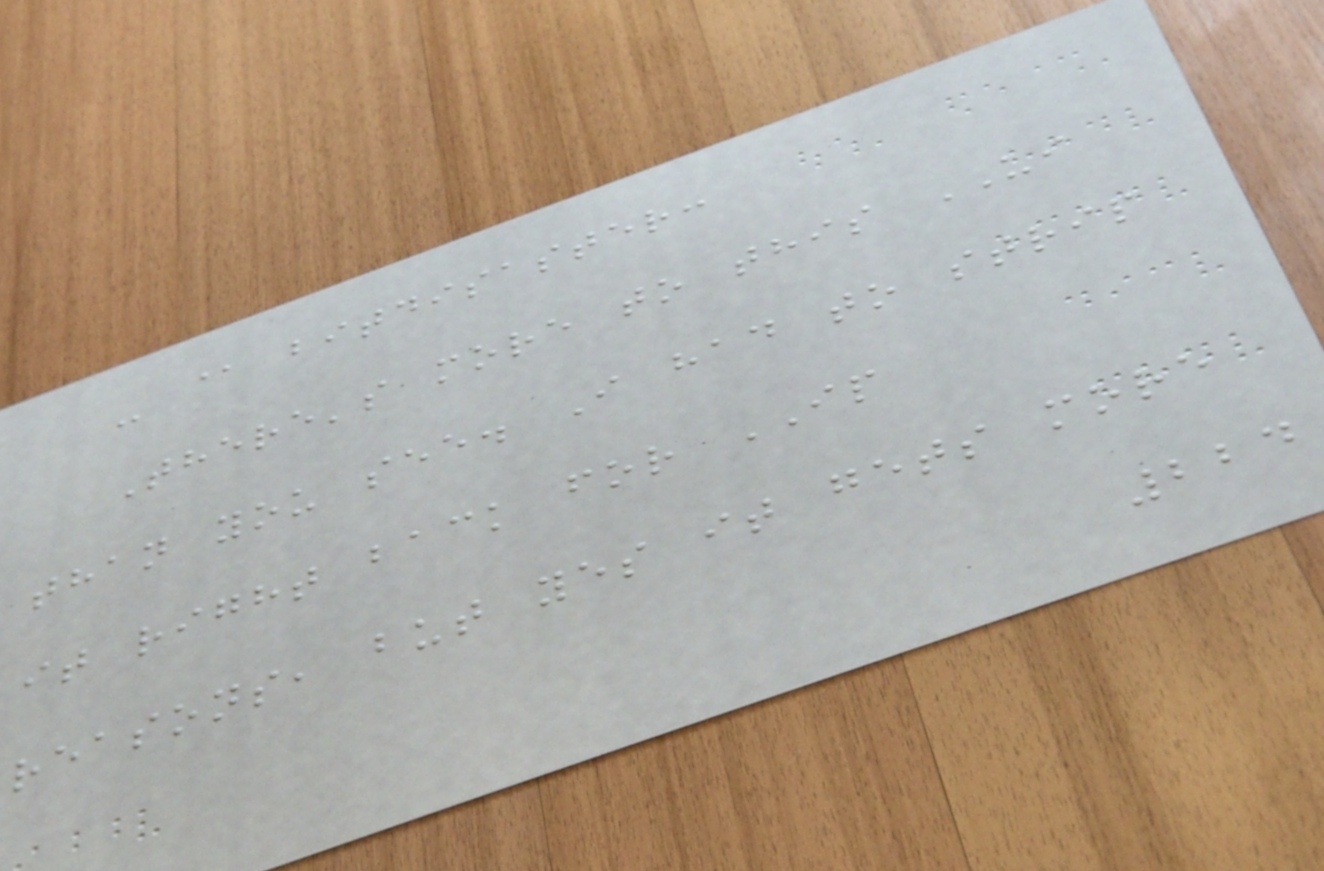- @ bitdisaster:
There's more to this UI
than you see. I had to strip
it right back for IP
reasons, but yes it gets more
224
